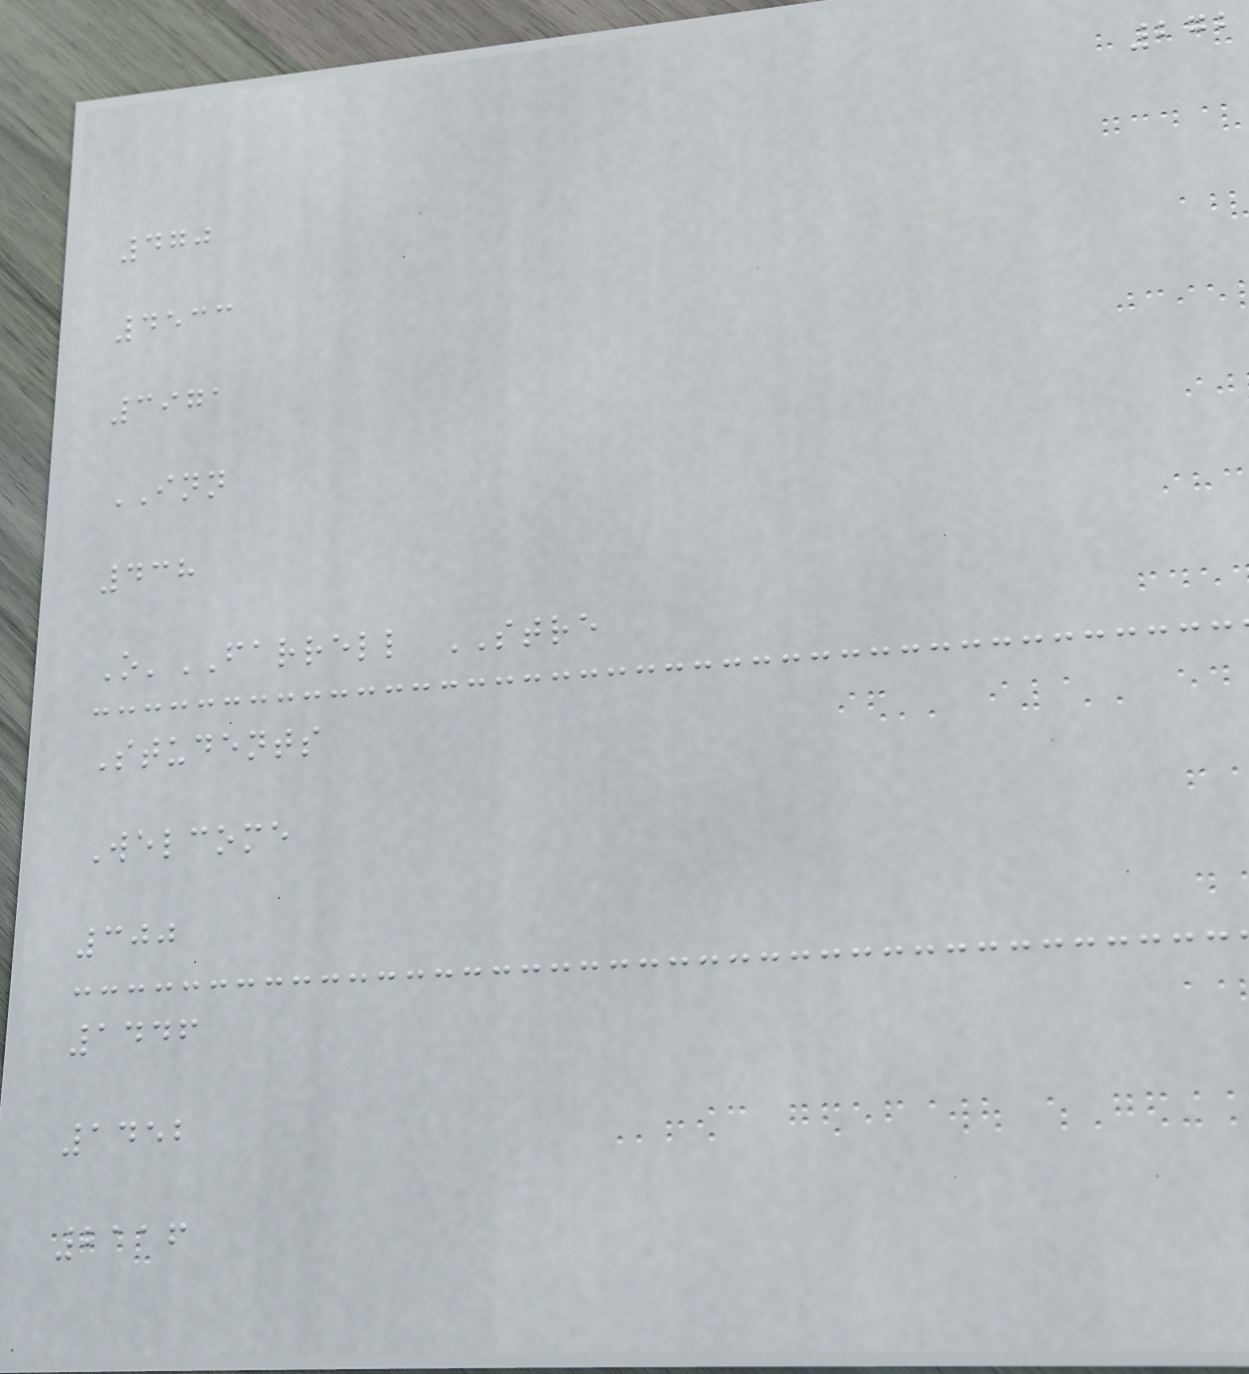272
470
4533
3971
INN
438
O'FARRELL STRE
Students
Welcome
300
1446
1452
2116
